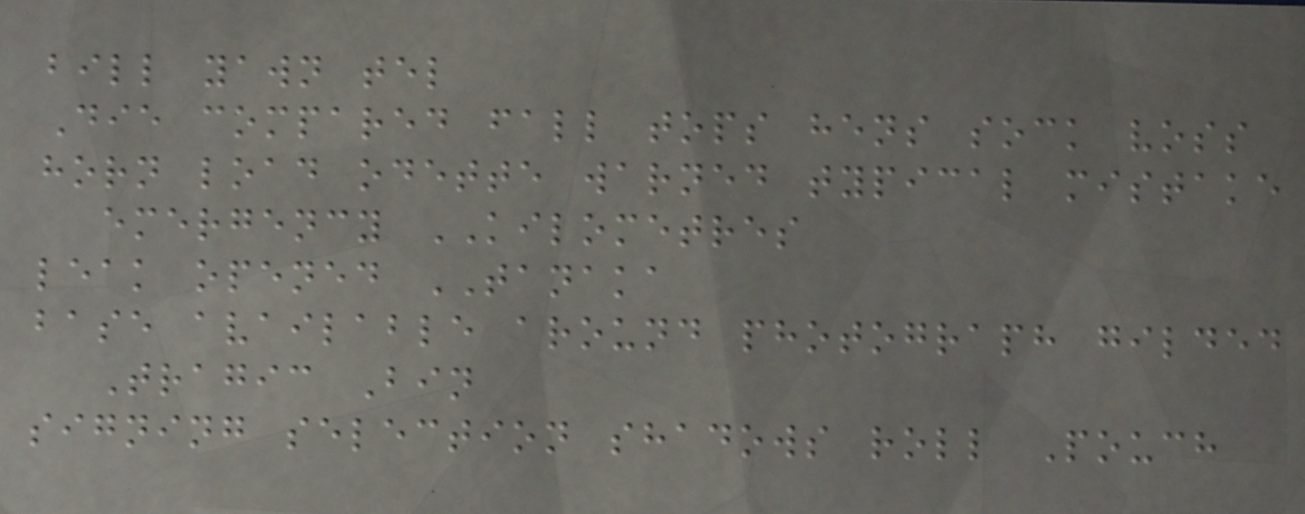bill yawn tel
Die compared fall tops hens sock voss
horn load odette warned typical mistake
emergency KILOMETRES
leak opened TANAKA
base available around photograph gilded
Tragic Bin
signing selection shadows roll Pouch
